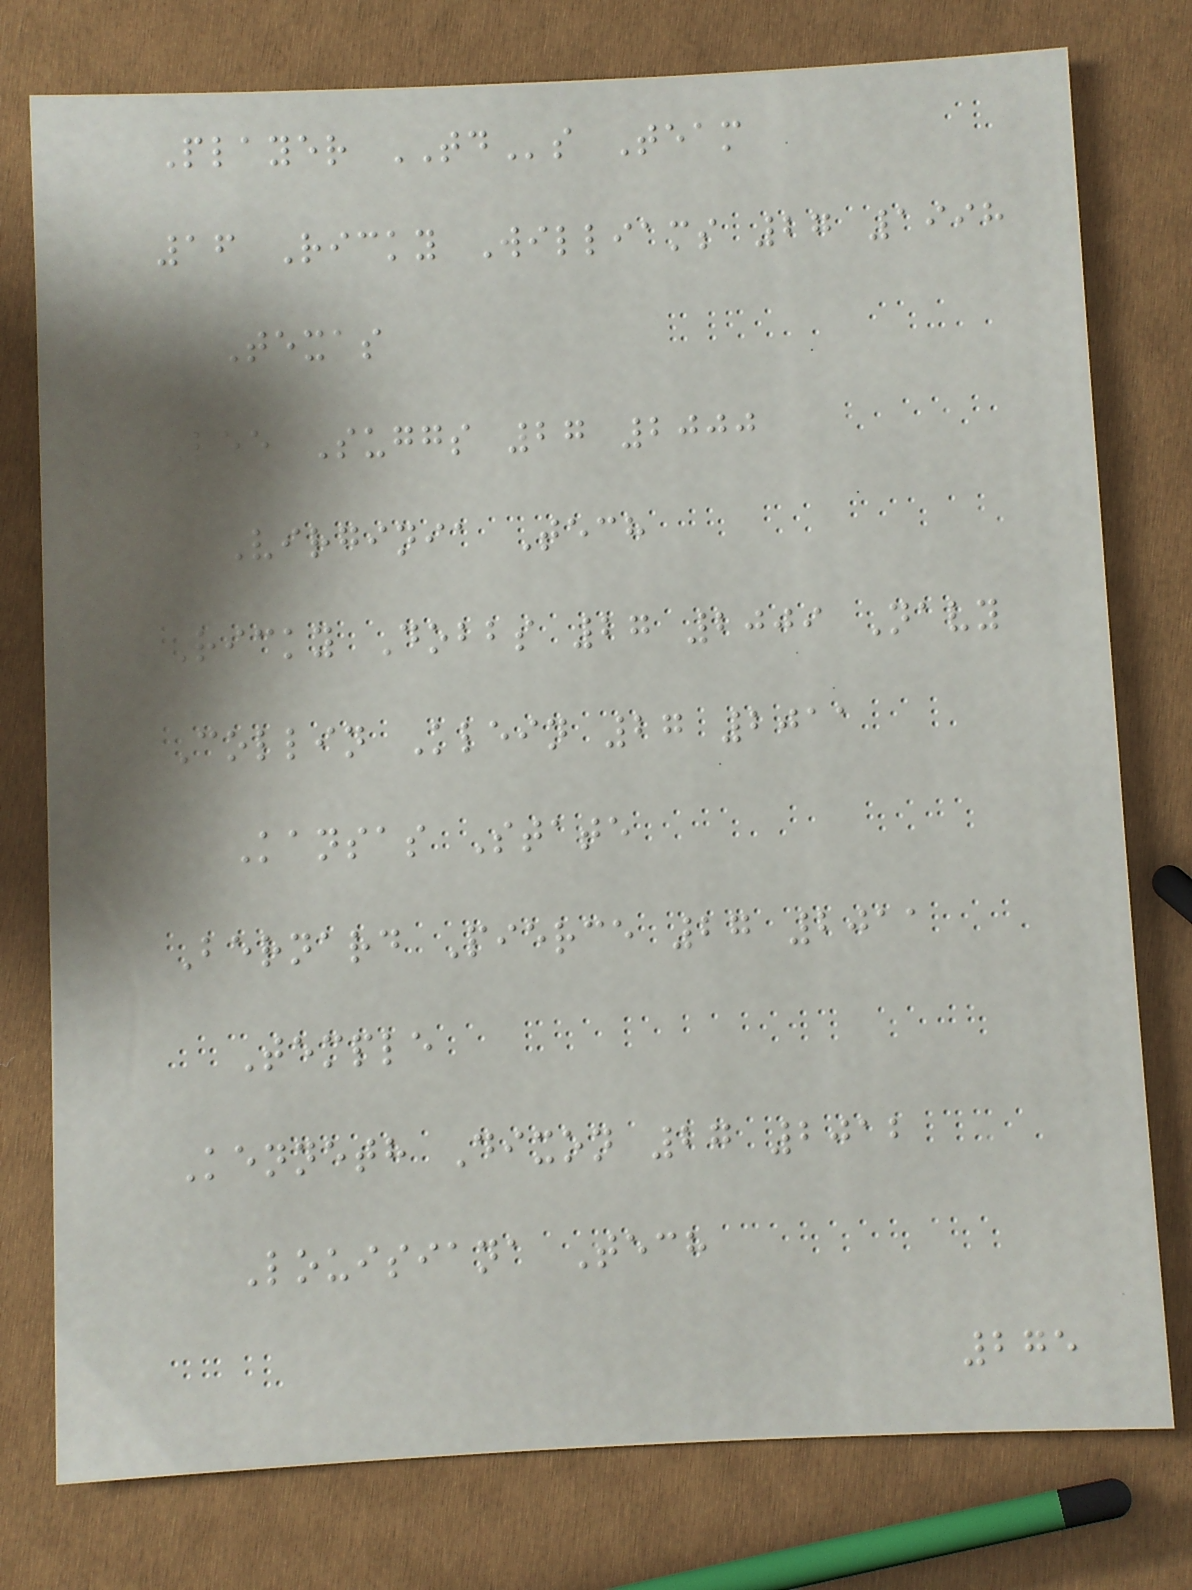Player TDs Team
16 Ricky Williams 27 1998
Texas
Lee Suggs 27 2000
Virginia Tech
Ricky Dobbs 27 2009 Navy
Collin Klein 27 2011
Kansas State
Bernard Pierce 27 2011
Temple
Kenneth Dixon 27 2012
Louisiana Tech
275
